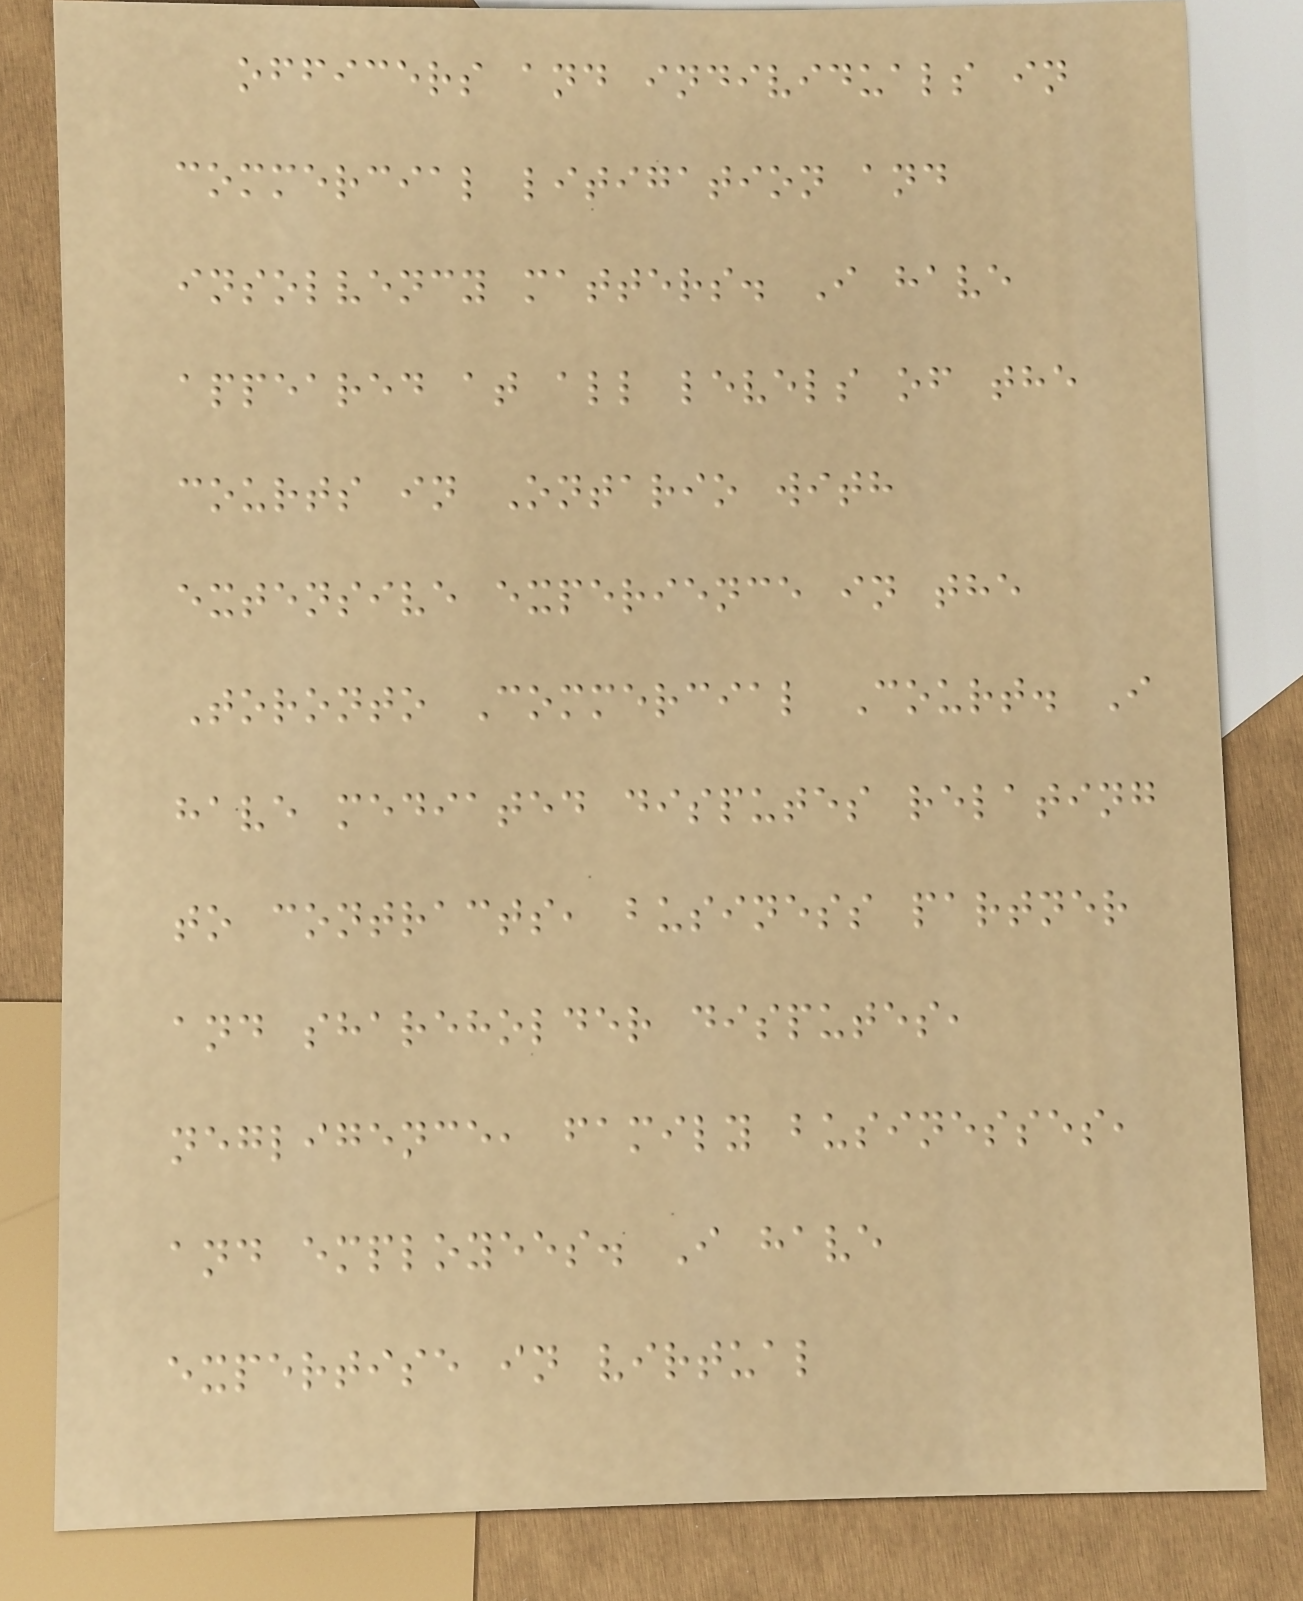officers and individuals in
commercial litigation and
insolvency matters. I have
appeared at all levels of the
courts in Ontario with
extensive experience in the
Toronto Commercial Court. I
have mediated disputes relating
to contracts, business partner
and shareholder disputes,
negligence, family businesses,
and employees. I have
expertise in virtual
